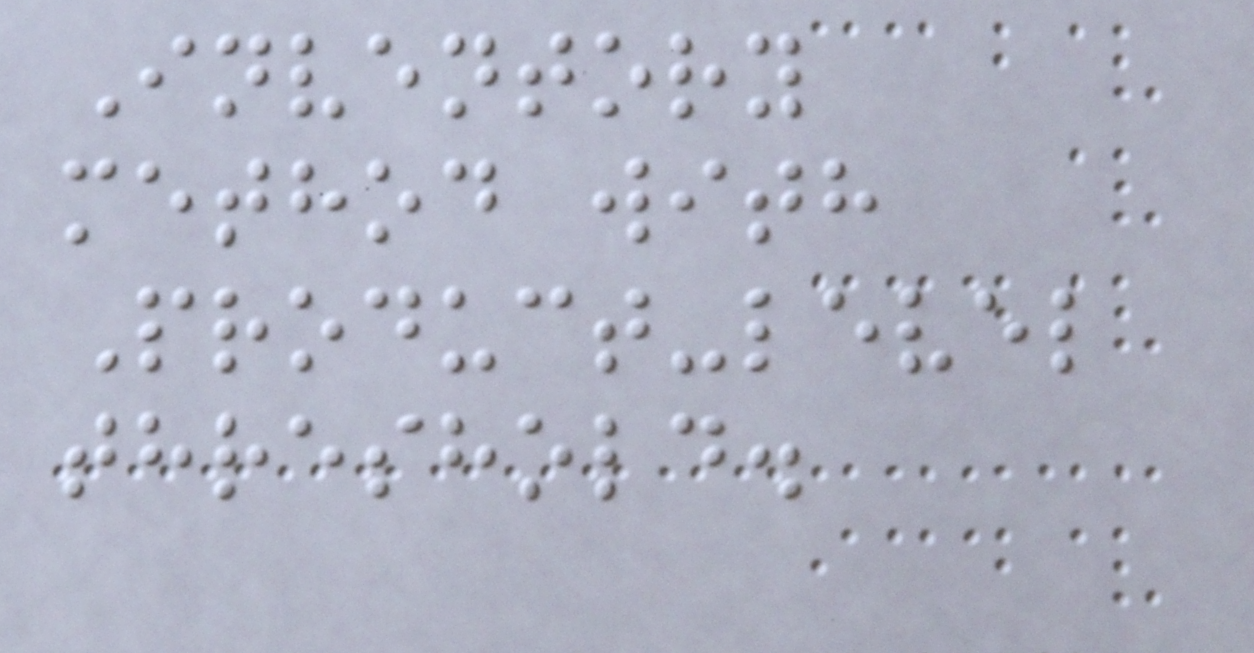Inventory
method with
Product-level
threshold.
